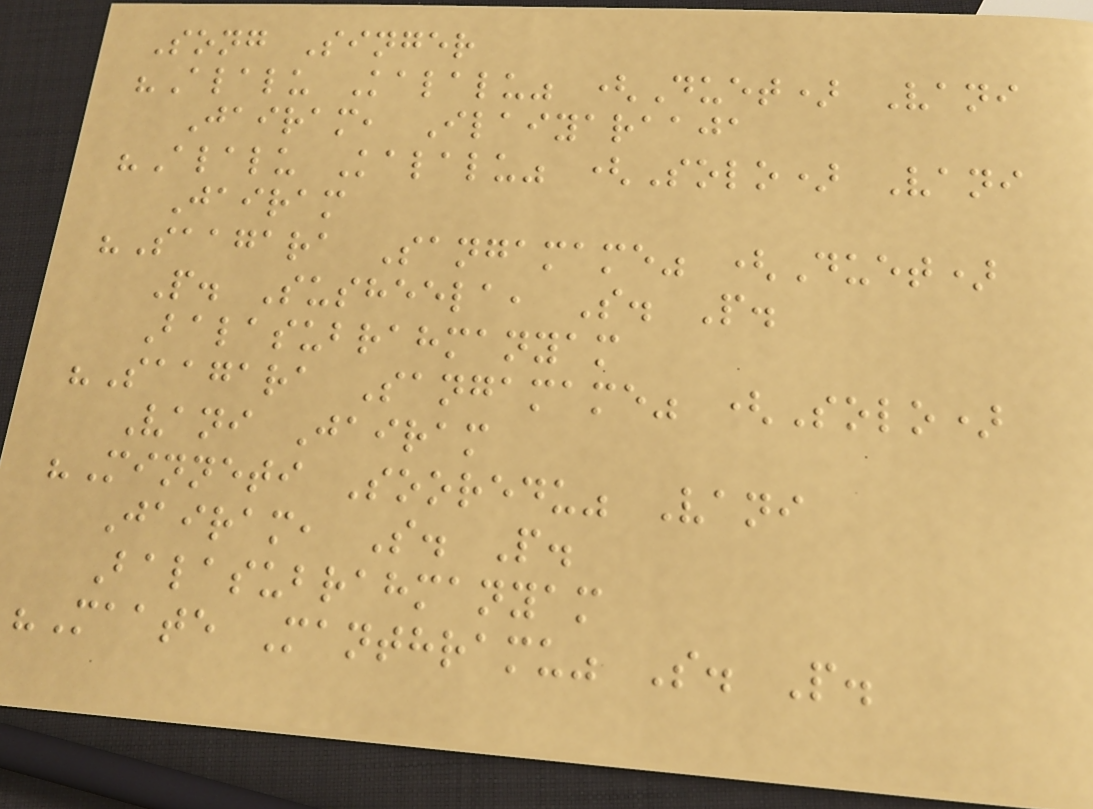Song Singer
"Alalu Kalalu" (Duet) Vani
Jairam, Ilaiyaraaja
"Alalu Kalalu" (Solo) Vani
Jairam
"Saagara Sangamame" (Duet)
P. Susheela, S. P.
Balasubrahmanyam
"Saagara Sangamame" (Solo)
Vani Jairam
"Minneti Sooredu" Vani
Jairam, S. P.
Balasubrahmanyam
"Maate Manthramu" S. P.
